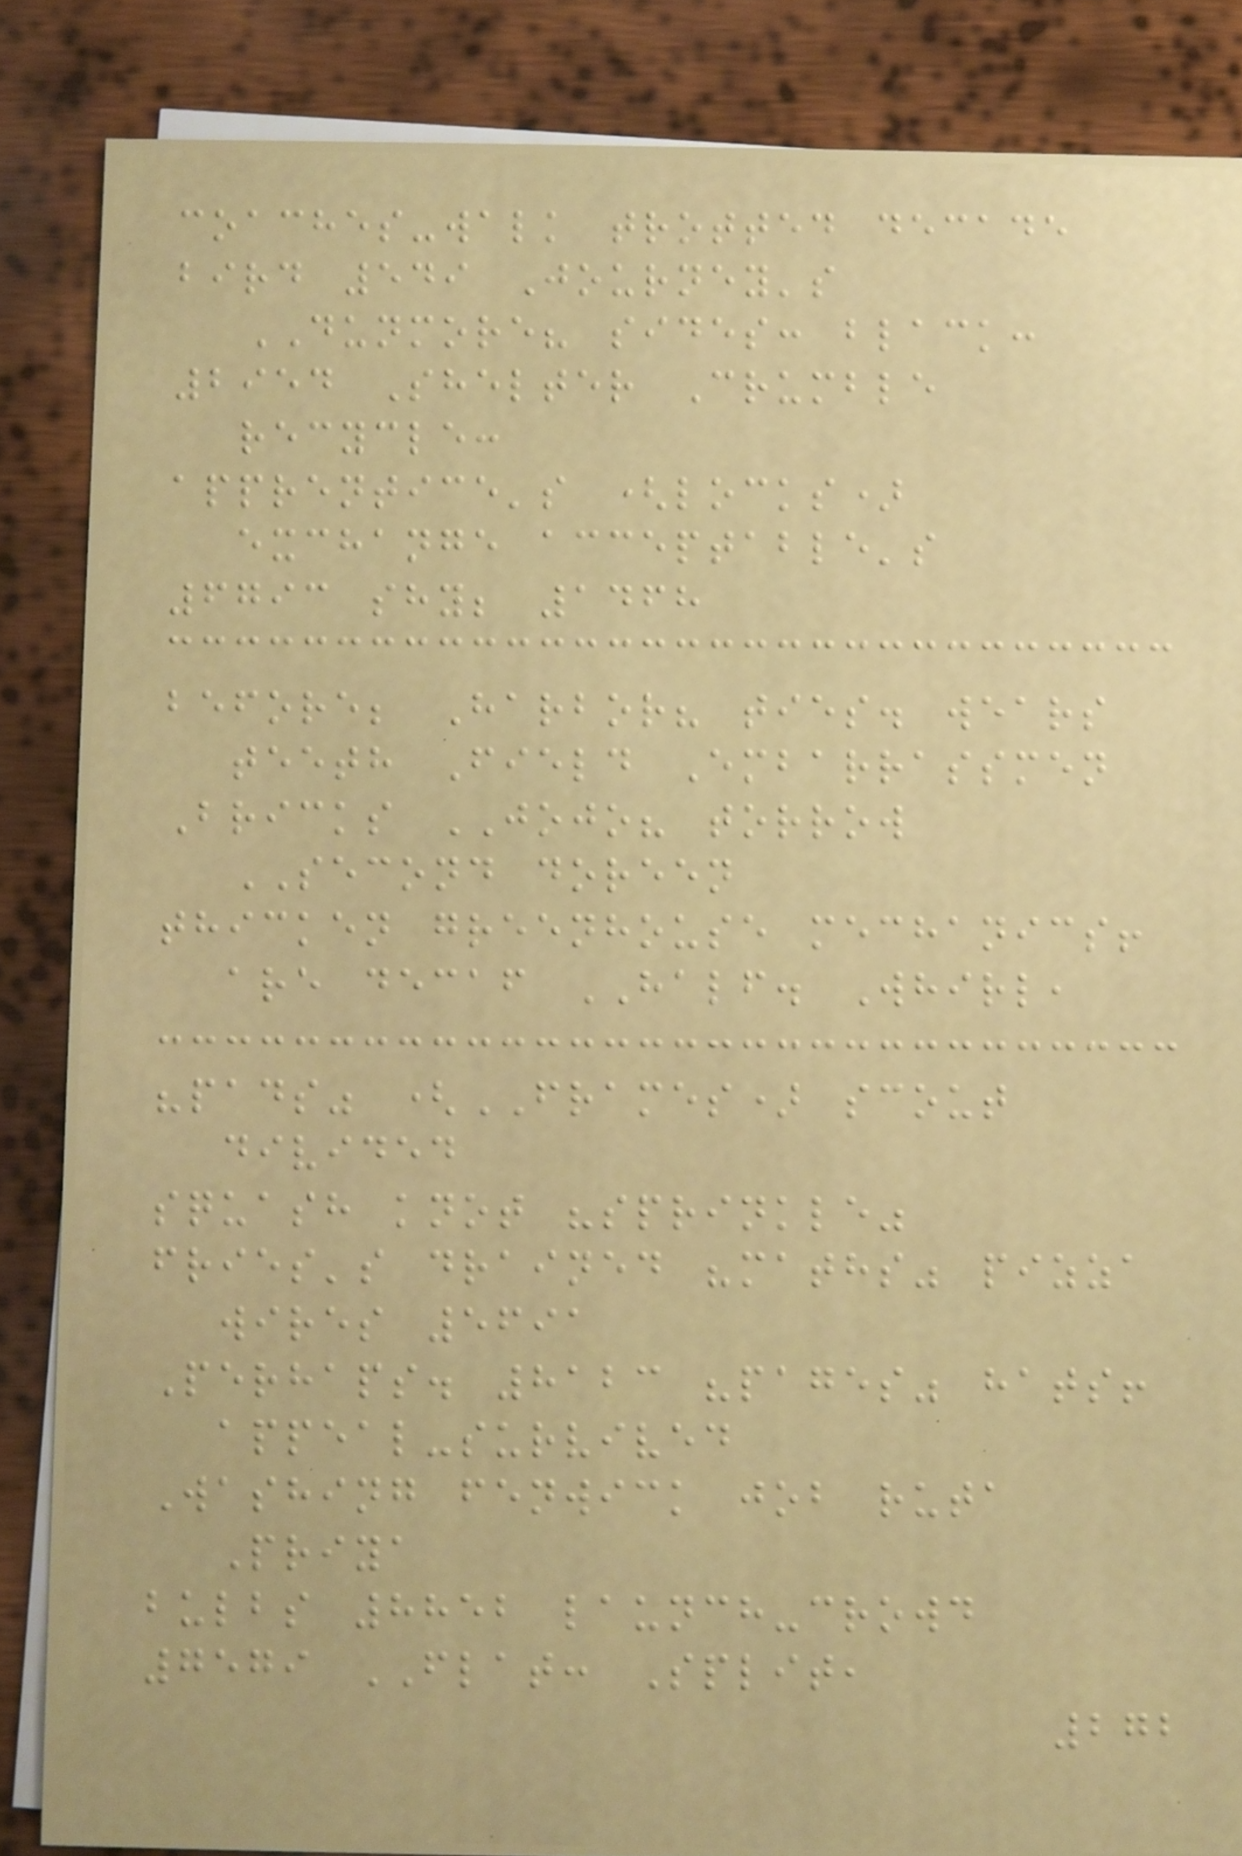coaches-walk trotted decade
bird 549 Journey's
DUNMORE? sides: black:
2954 Shelter Crumble
recycle:
apprentice's (locks)
exchange acceptable's
6793 shy; 1468
before; Harbor? ties. wears
teeth Field Embarrassmen
Bricks JOJO? torrow
SECOND doreen
thicken greenhouse mechanics!
are decaf HALF. Whirl,
"pads" (FRAMES) scout
divided
squash knot "sprinkle"
fries's drained "maths" pizza
wires 5691
Perhaps. 8123 "pages" hats!
appeal-survived
Washing fenwick job ruta
Priya
bulbs 8852 launch-crowd
7579 FLAT: Split,
272
